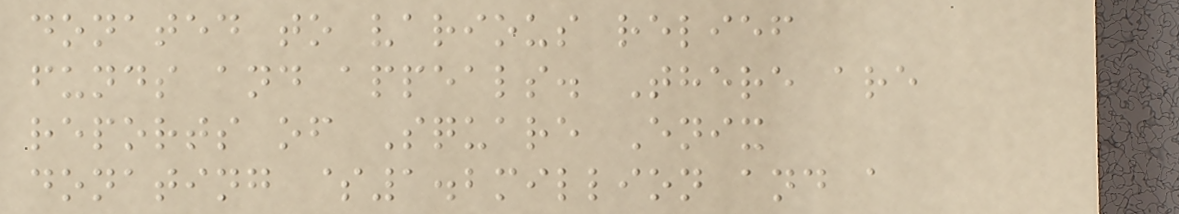donated to various relief
funds and appeals. There are
reports of Square Enix
donating $1.2million and a
